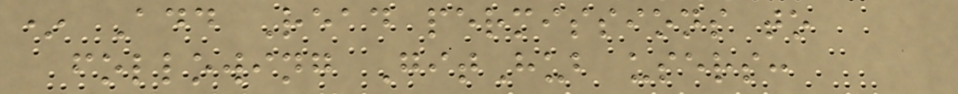* Add Read permissions to
following GitHub users:
